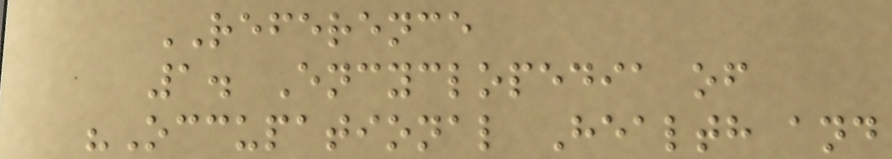REFERENCE
1. Encyclopedia of
"Occupational Health and
